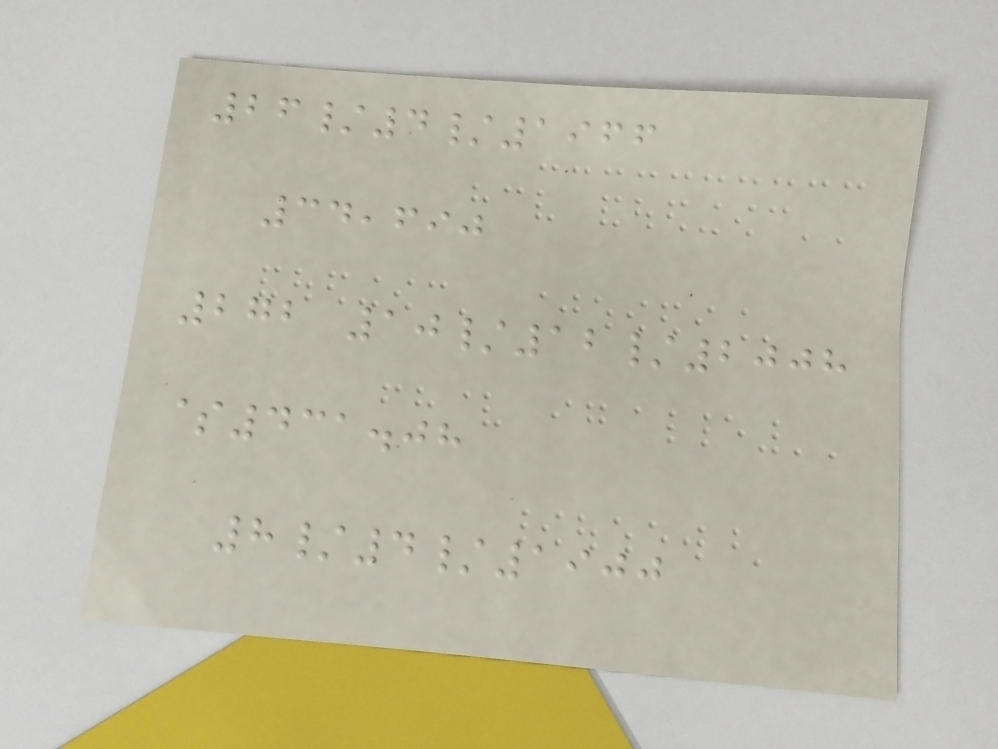26/4/1966
34,690
272 10/12/2008
$431.08
8/4/1900
